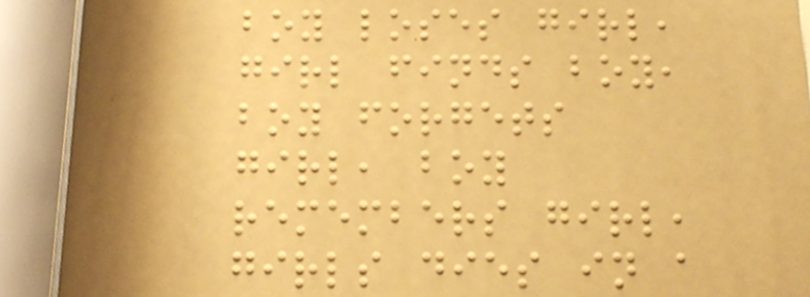boy loses girl,
girl finds boy,
boy forgets
girl, boy
remembers girl,
girls dies in a
